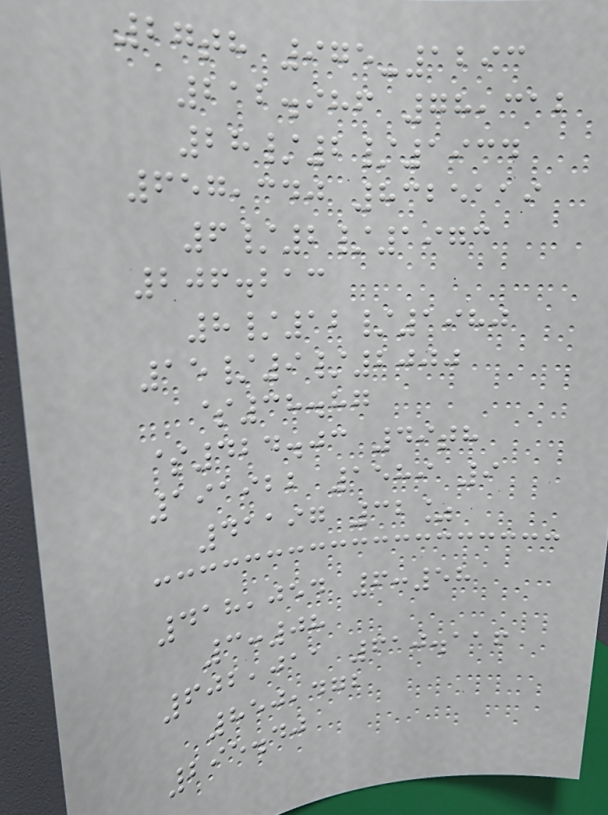27th 975-1293
212.986 78,312
28/2/1934
657,340 8325119
6/2/1973
206.213
8/12/1980
15/9/2000
$38.87
$424.03 49th
191922 1589 9
41197 32%
418,054 6:58
3:08
602,011 610.116
850,472
295.40
